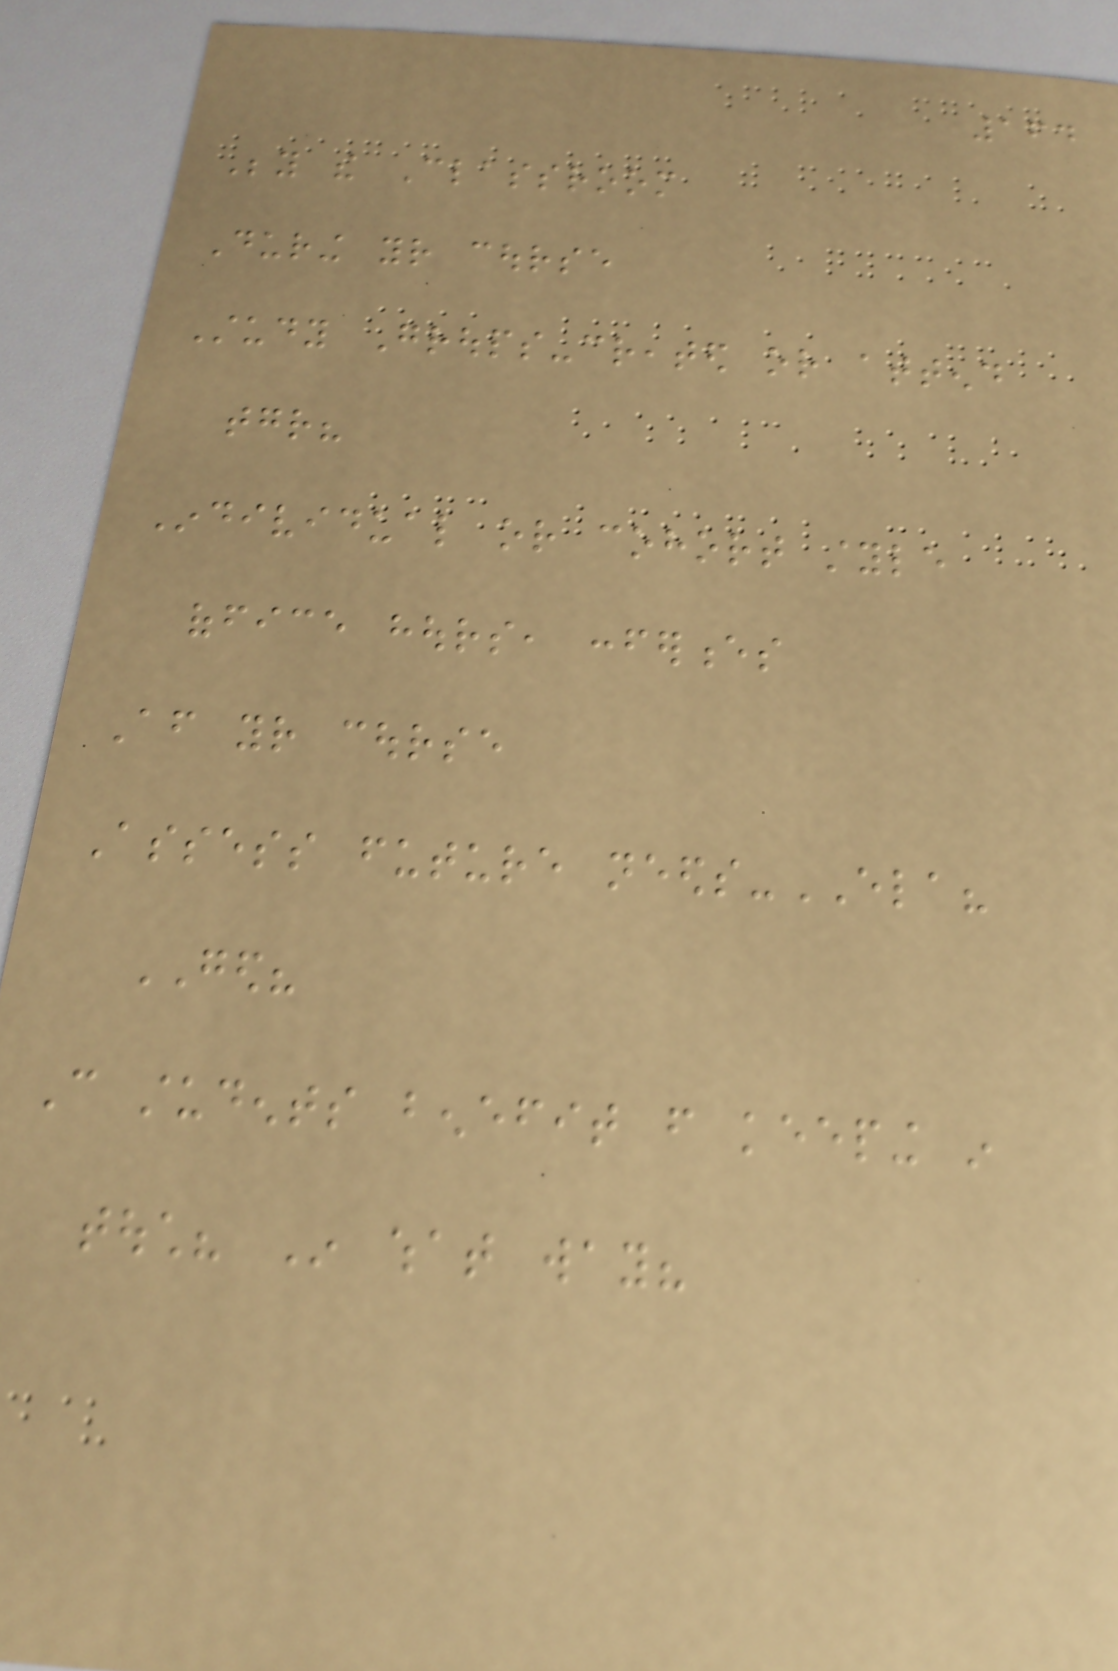164
Beyond the Classroom
During your course
Study Groups-created or attend
together?
Individual or cohort style
office hours, conferences
After your course
Assess future needs-ELA?
GED?
Can students benefit from keeping in
touch? In what way?
